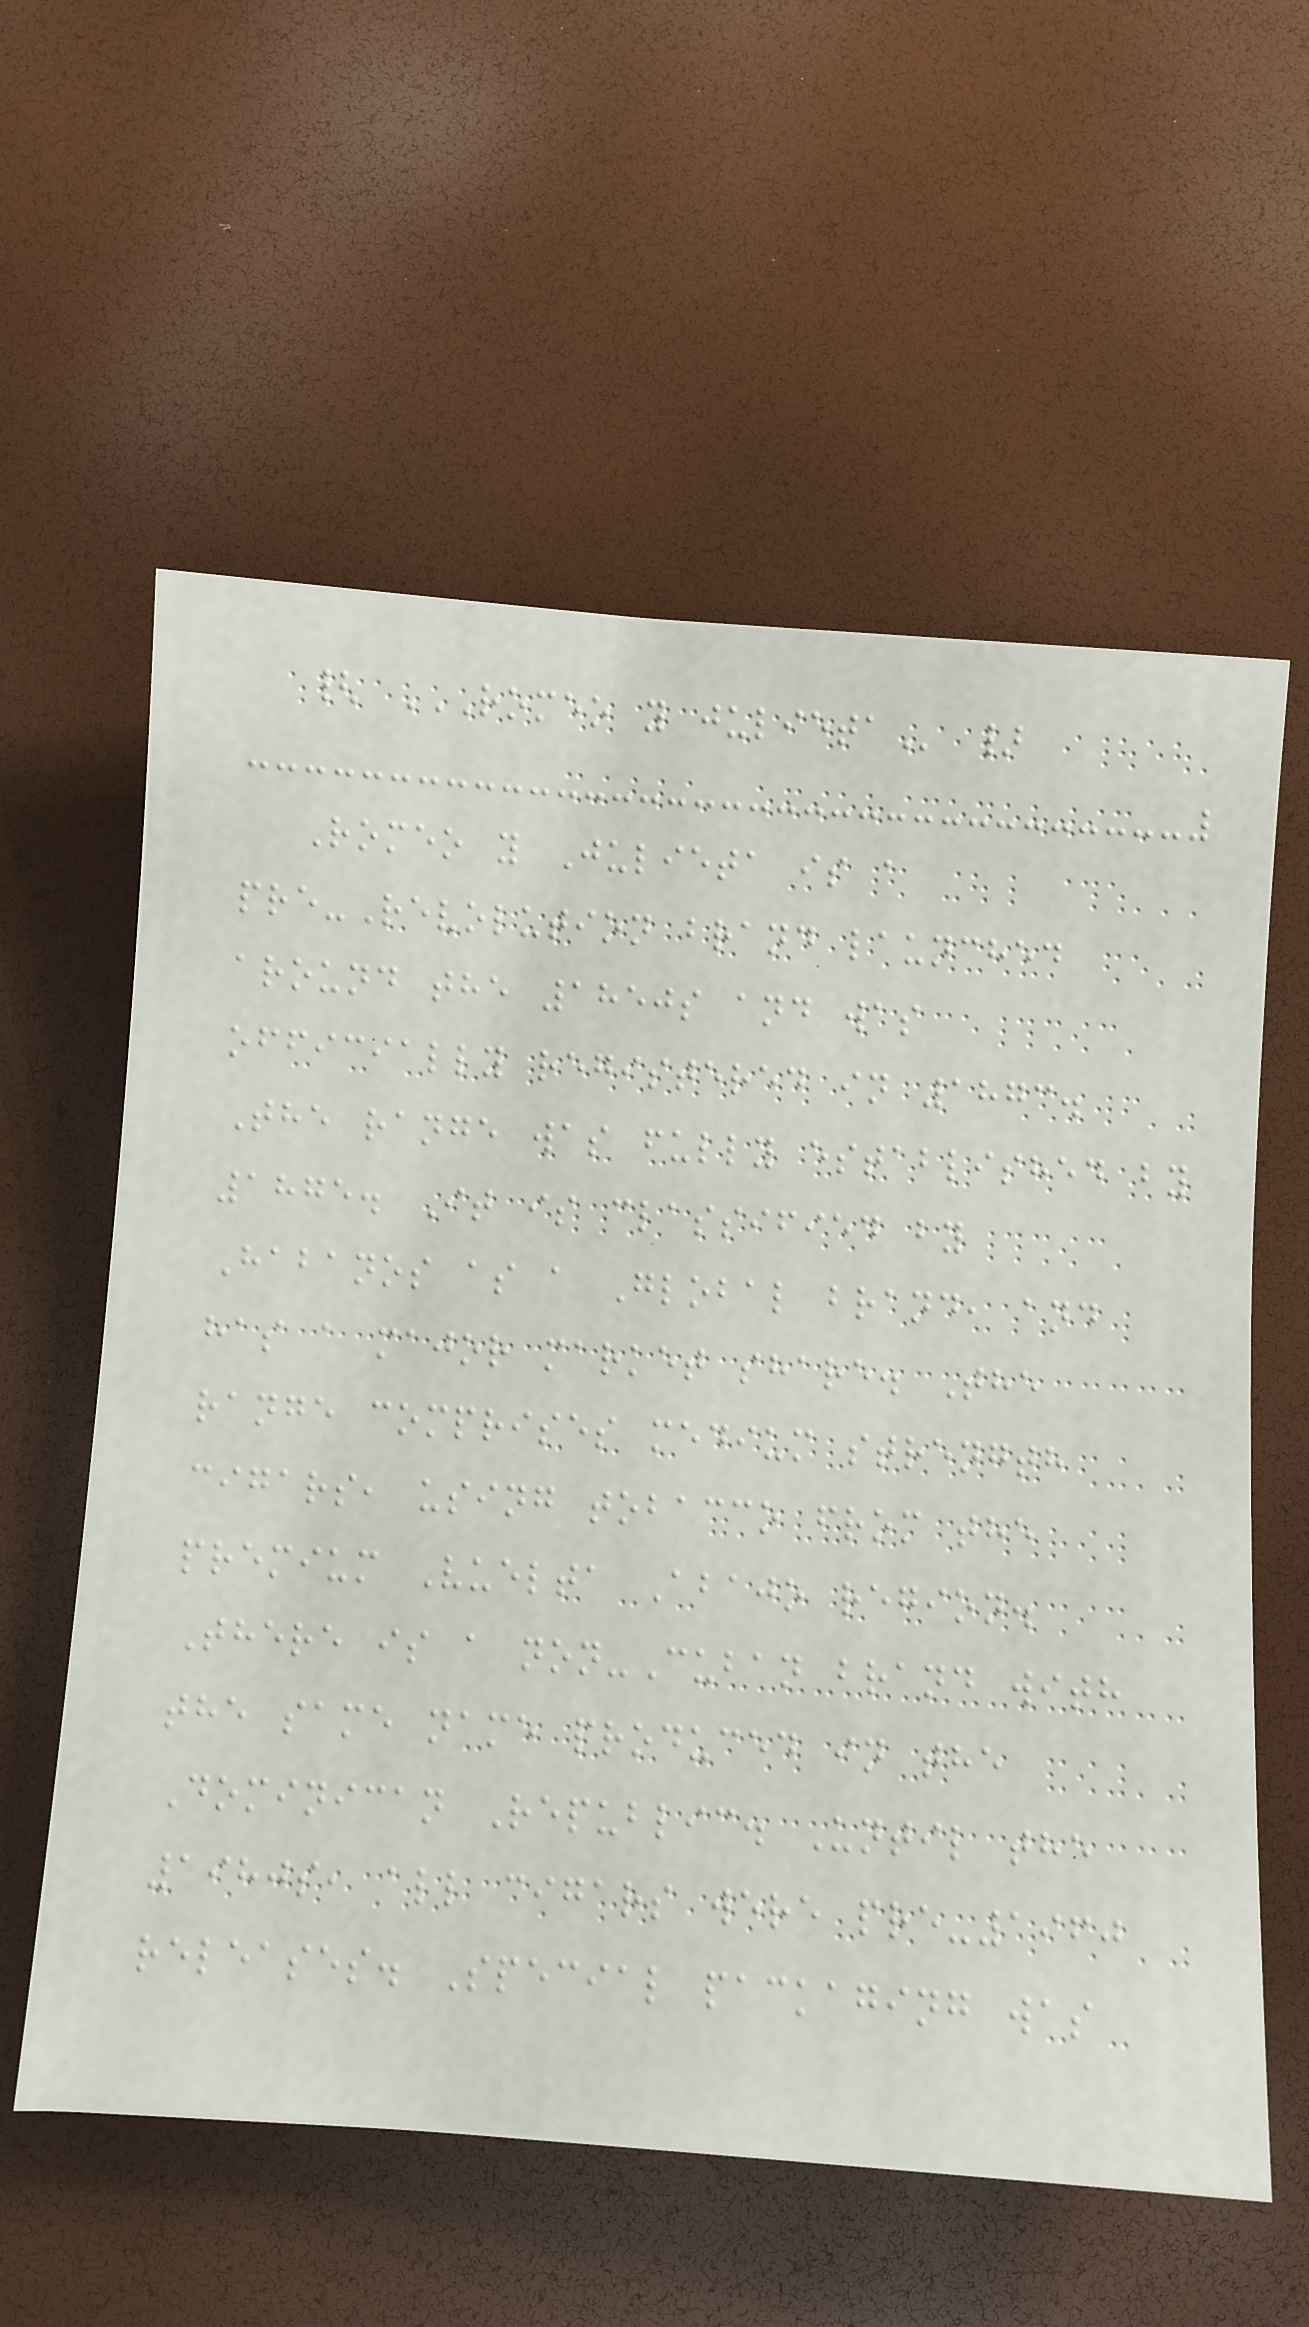{ ROMEO Y JULIETA }
Romeo y Julieta is a
pre-Revolution brand launched
around the 1850s and was
officially registered in 1873.
The range was fully established by
1875. It is classified by
Habanos as a Global brand, and
has a major market share. The
range comprises medium strength
cigars, using tobacco from the
premium Vuelta Abajo region.
There is a non-Cuban brand with
the same name produced in the
Dominican Republic. Until the
1980s, all cigars were pre-1960
releases. Special packaging was
